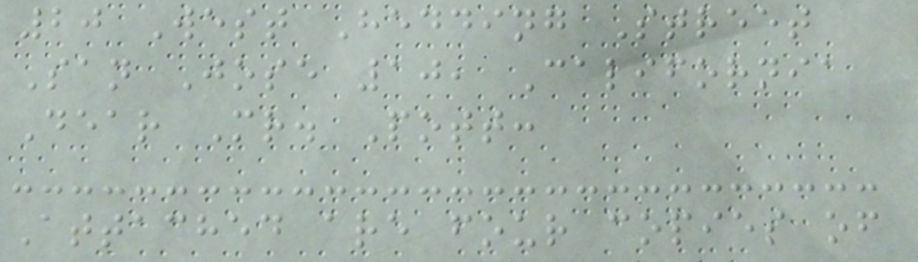20 West Hedding Street
San Jose 10, California
Dear Mr. Pott:
Attached are four copies of
